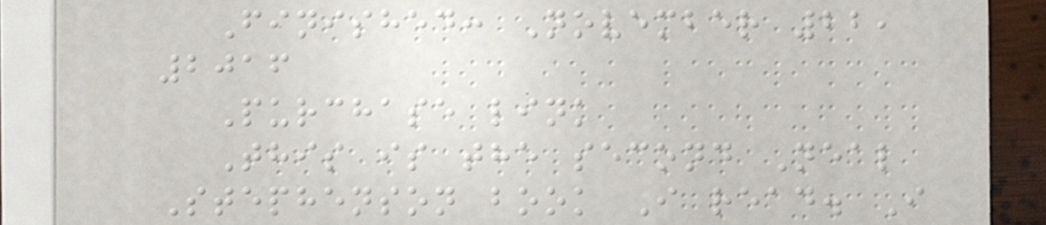Finished: November 22,
2016
Purchase link
This is the second Neal
Stephenson book I read. I
